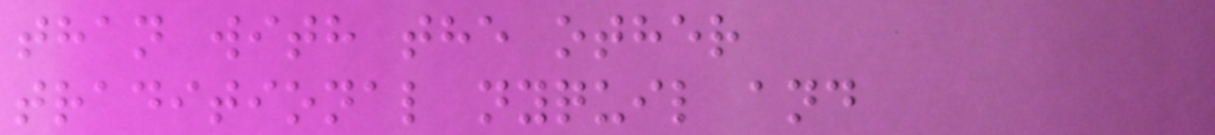than with the other
traditional nyquil and
